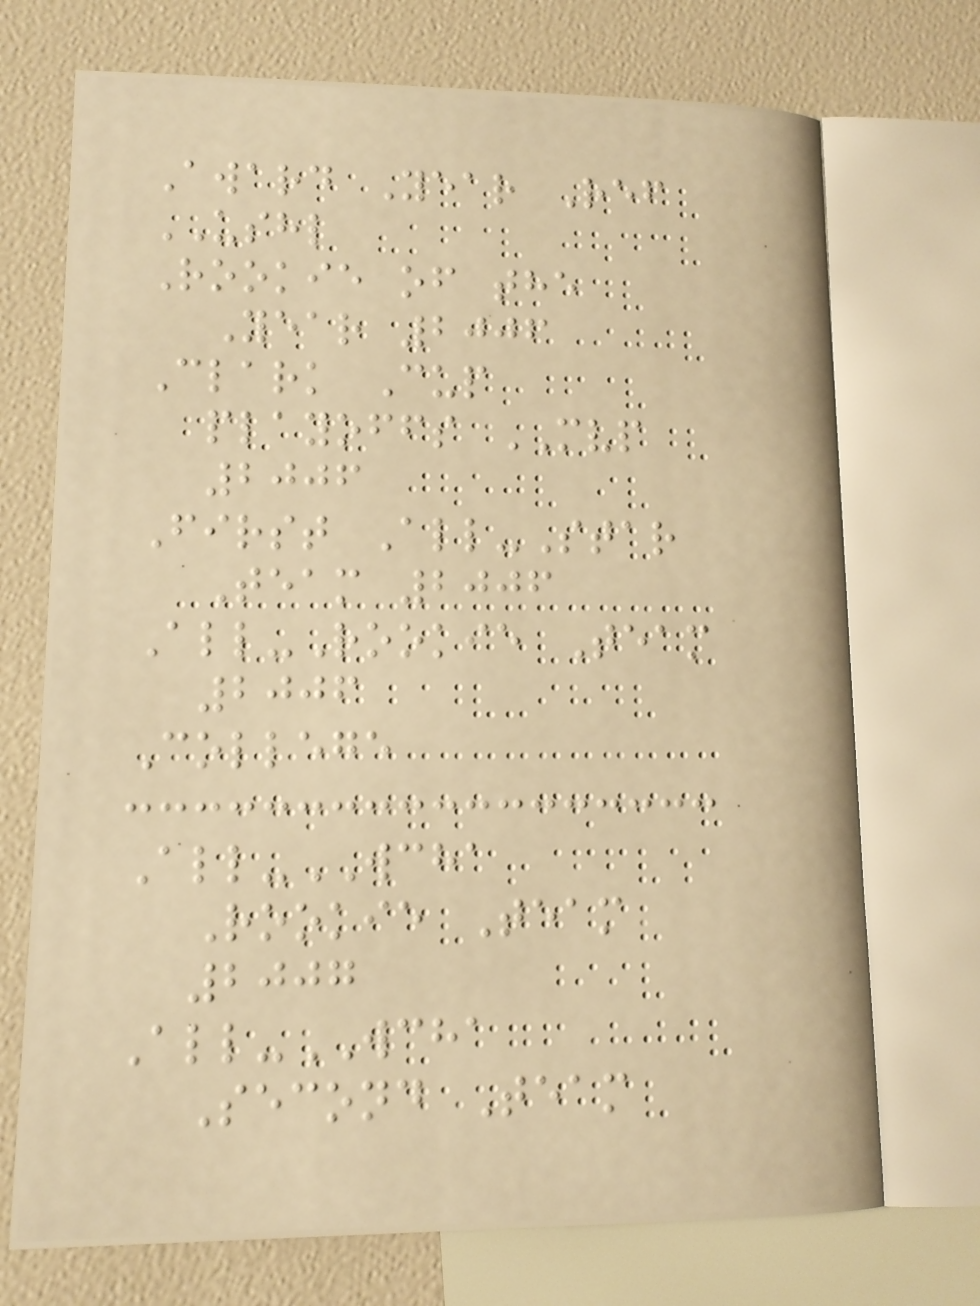Award Year Ref
USHL
Rookie of the
Year 2006
Clark Cup
playoffs MVP
2006
First All-Star
Team 2006
All-Rookie Team
2006
College
All-WCHA
Rookie Team
2007
All-WCHA
Second Team
